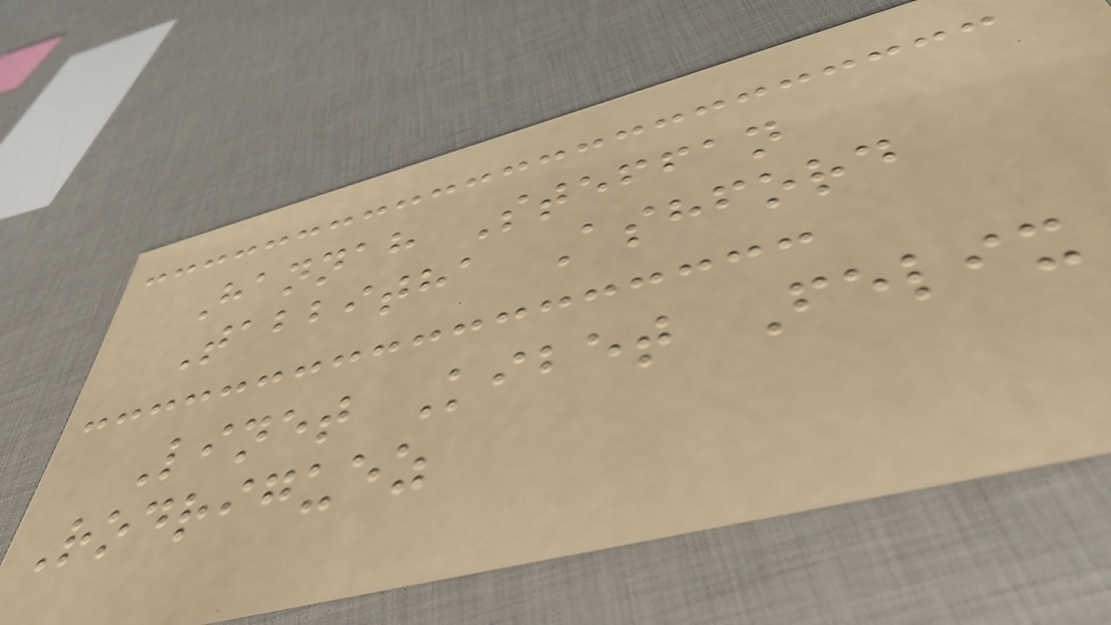Hannah Steffan
Tabbitha Ashford
Linet Kibet Felix
Rodriguez
